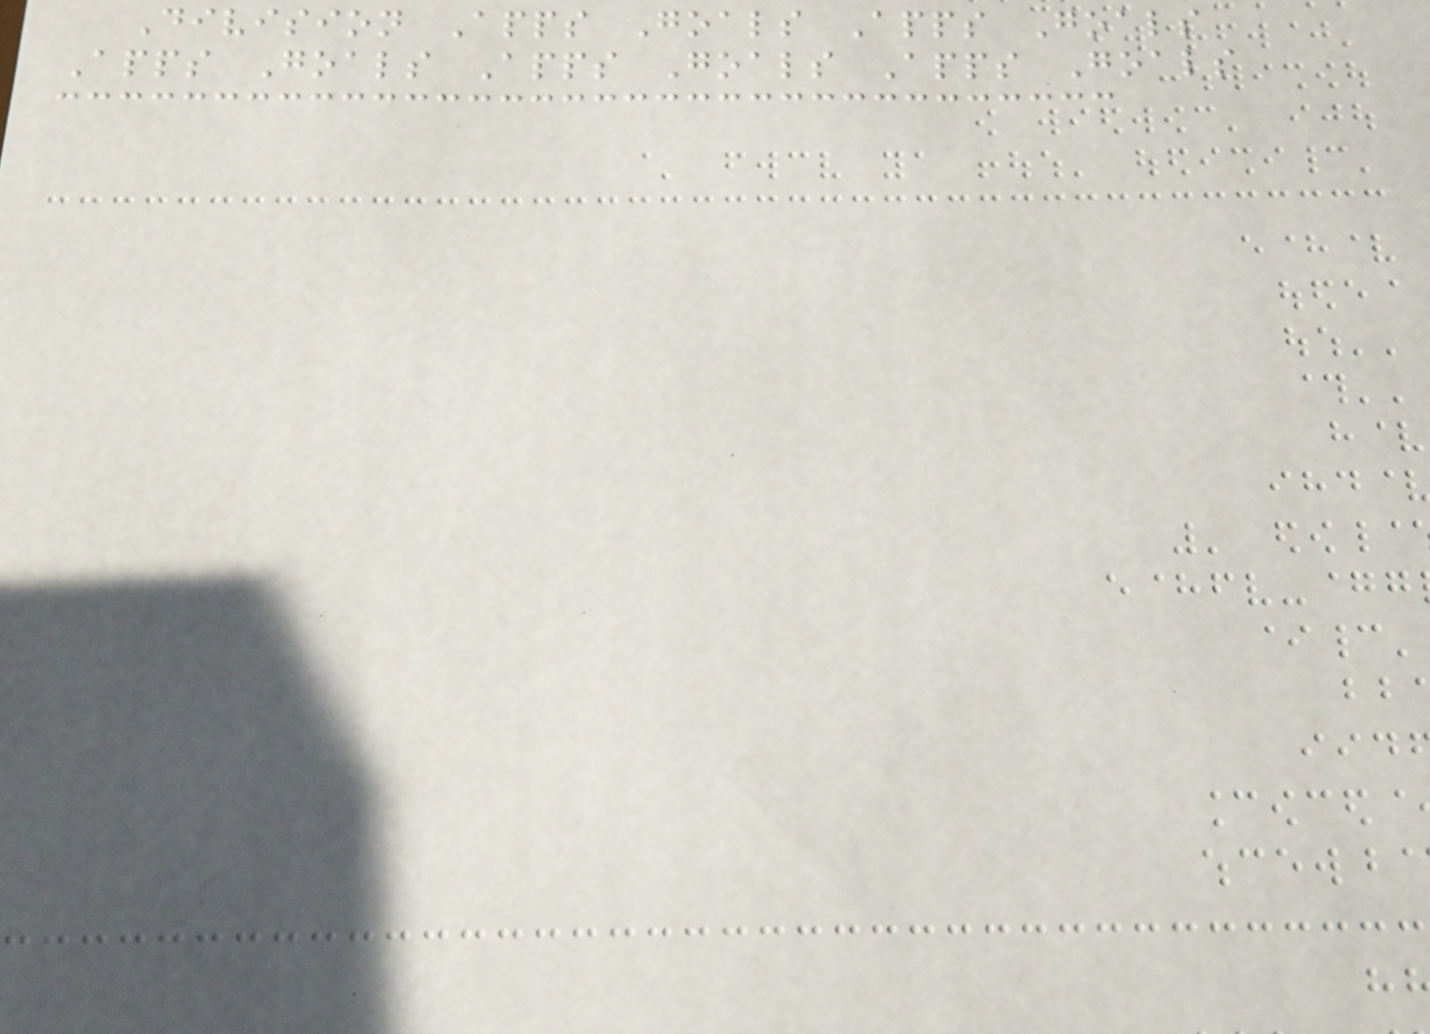Division Apps Goals Apps Goals
Apps Goals Apps Goals Apps Goals
